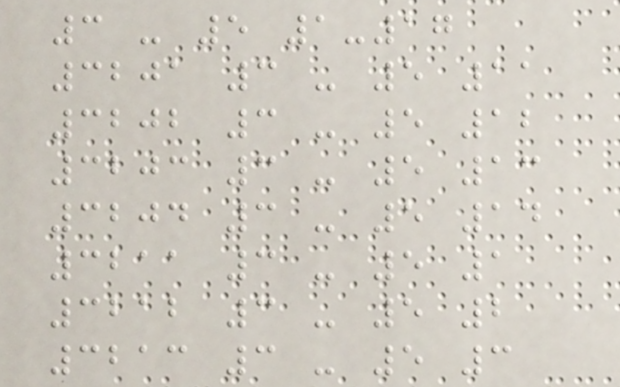3 - 5 1-17
3201 3 - 5 11
3202 3 - 5 12
3203 3 - 5 13
3204 3 - 5 14
3211 3 - 5 1
3212 3 - 5 2
3213 3 - 5 3
